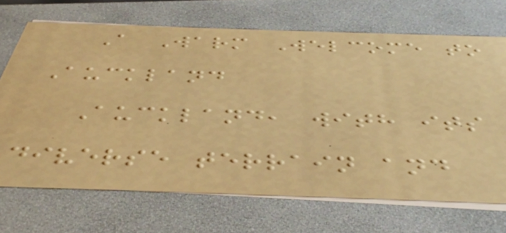A Warm Welcome to
Auckland
Auckland, with its
diverse terrain and
